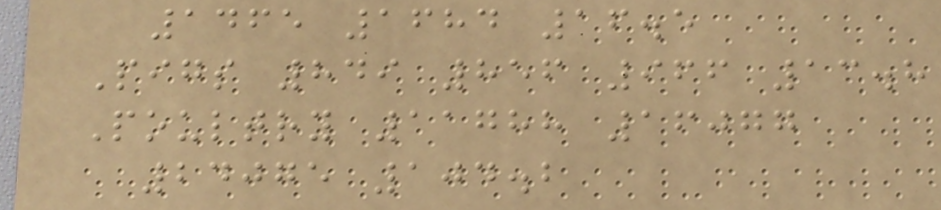1465 1684 16.5
Pigs 849 856 966 13.8
Poultry 11788 16077
24075 104.2
